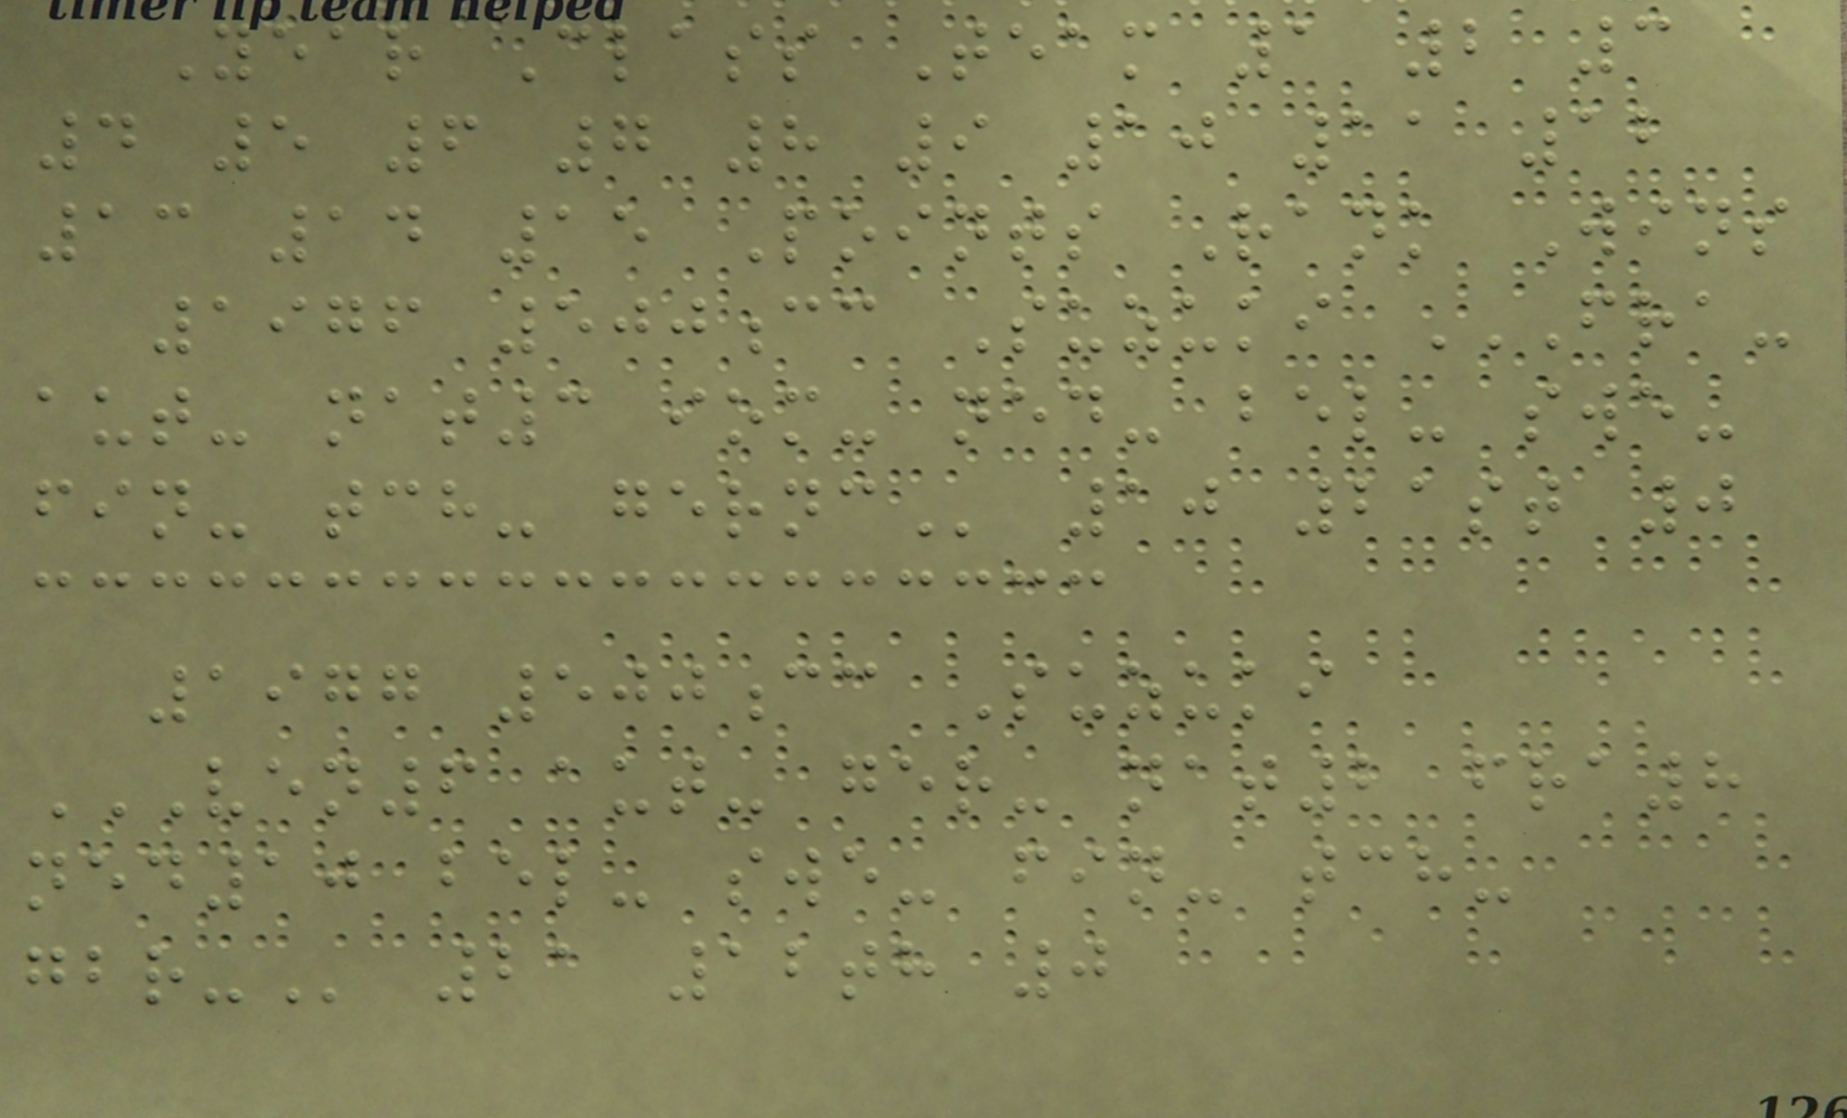Year Class Team 1 2 3
4 5 6 7 8 9 10 11 12
13 14 15 Points Rank Wins
1976 500cc Suzuki FRA-
AUT- NAT3 IOM- NED- BEL- SWE-
FIN- TCH- GERNC 10 21st 0
1977 500cc Suzuki
VEN6 AUT- GER- NAT2 FRA8
NED10 BEL- SWE- FIN- TCH-
GBR- 21 12th 0
